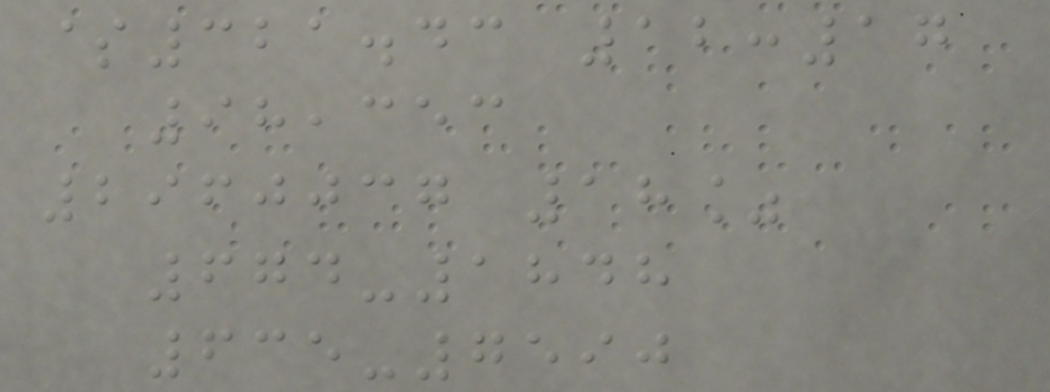$321.43 12:17
98,353
2960037 18%
674-1848
635-7590
